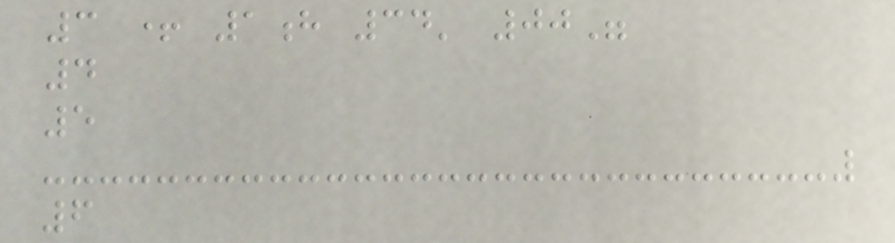3 + 1h 34' 00"
4
5
6
